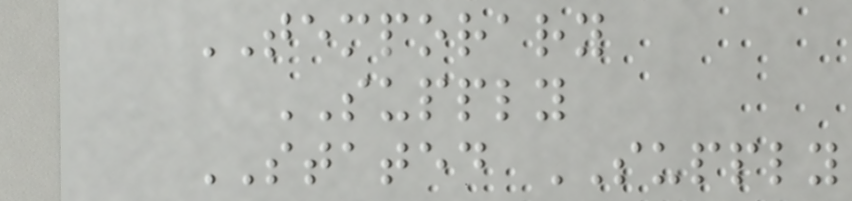TEMPORARY
SUPPLY
STATED SUPPLY
